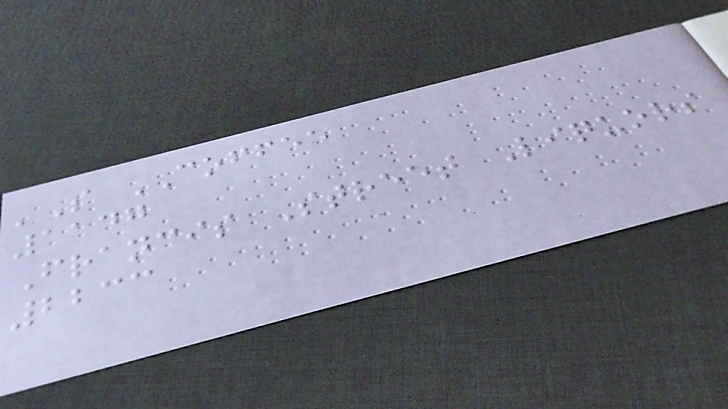'S COFFEE
1147
Francis Street Liquors
2233
